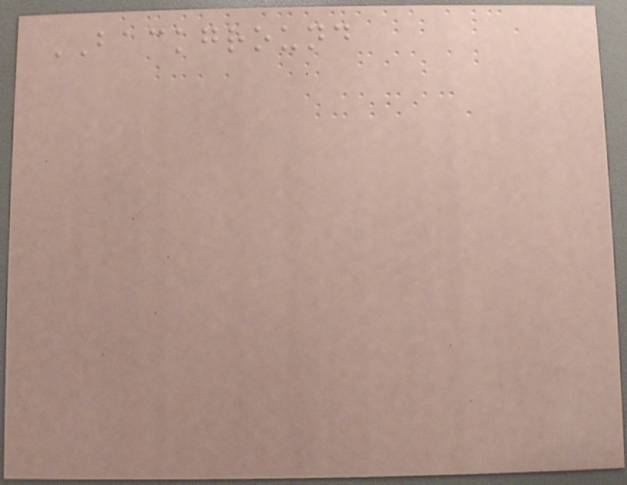BACKGROUND
